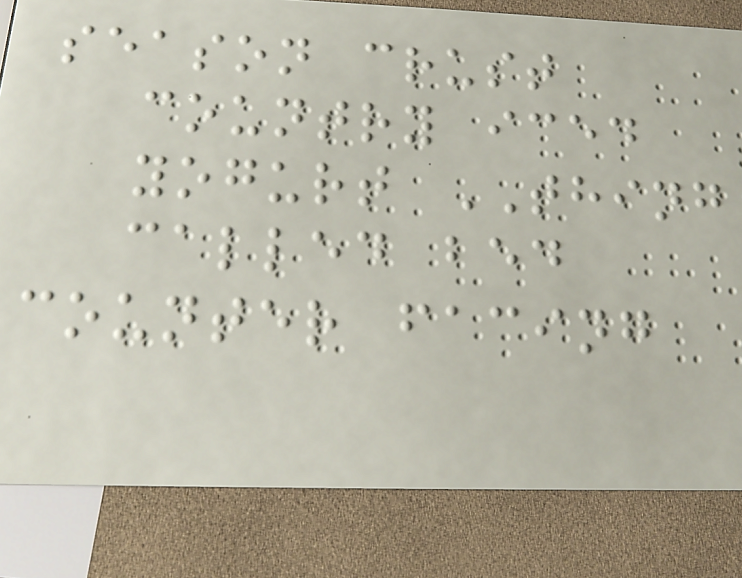season crust
country iced
yogurt THING
called bed
counter facing
